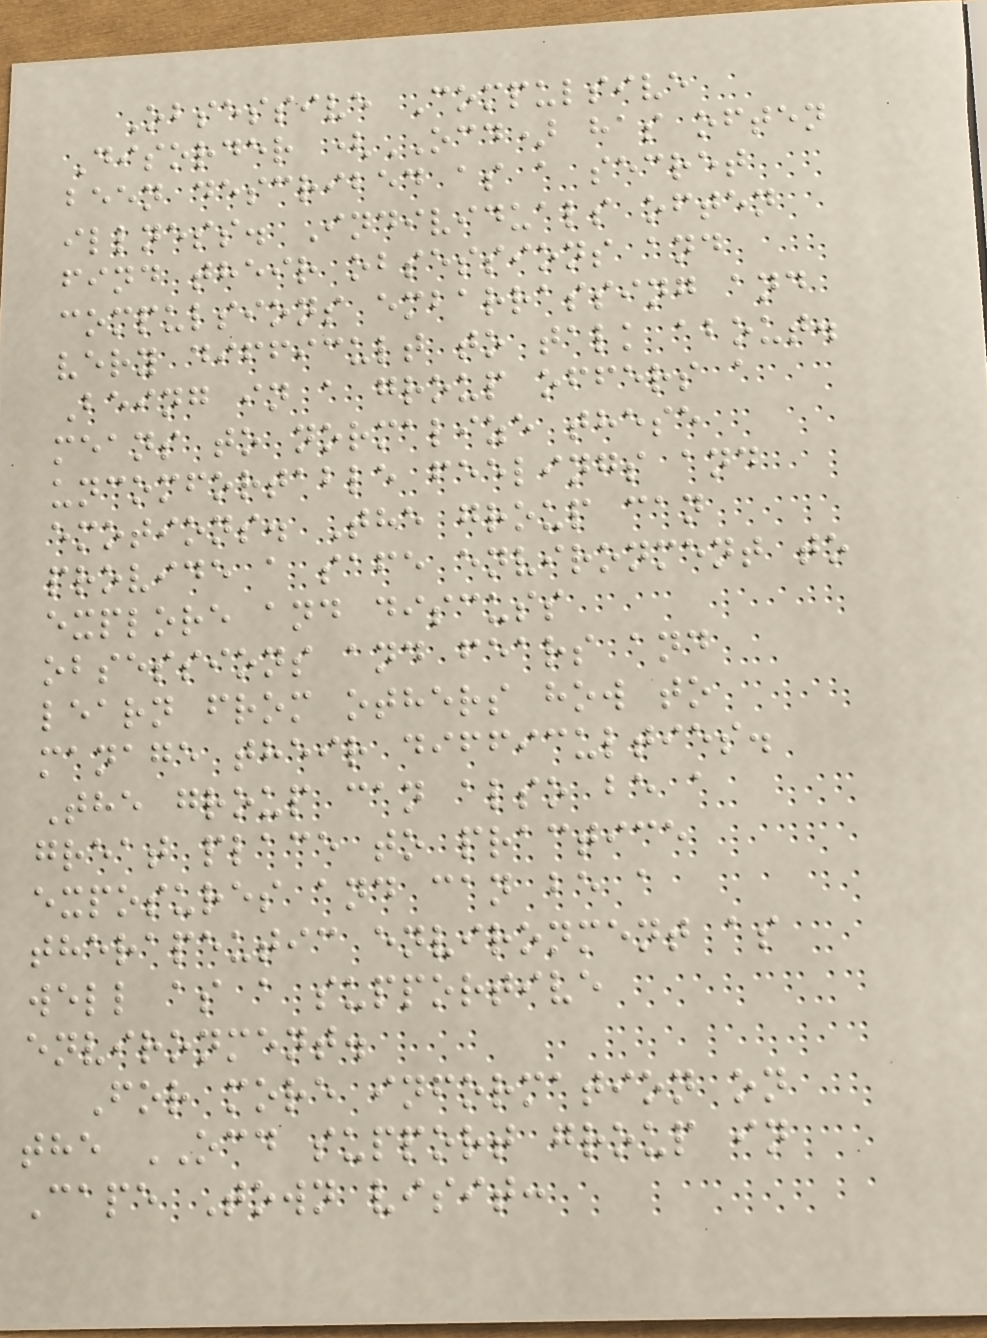Obsessive Compulsive
Disorder (OCD) has often
been described as a secret
illness. Individuals often
find their obsessions and
compulsions embarrassing and
very difficult to talk about.
Being in a group offers a
means to normalize these
uncomfortable feelings and
emotions. The group can
provide a safe environment to
explore and discuss
obsessions and fears and
learn from others how to
manage their difficulties.
The group can also be a
great place to practice
exposures and can be a
therapeutic environment as
well as a supportive
environment.
For more information on
the OCD support group in
Cape Town visit:
